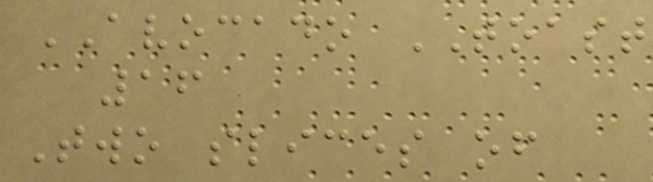AVOCADO TOAST
16
Two slices of
